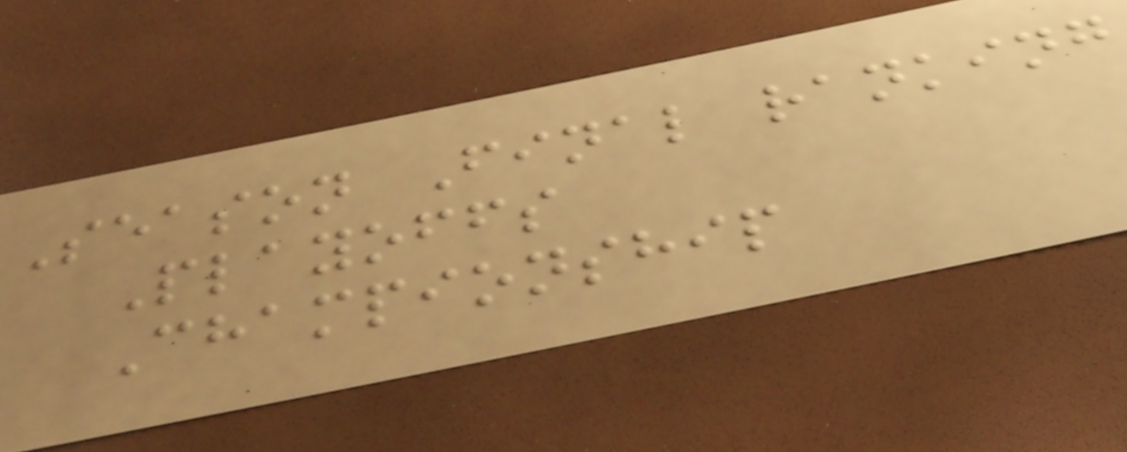Season Final ranking
Playoffs
Championship
